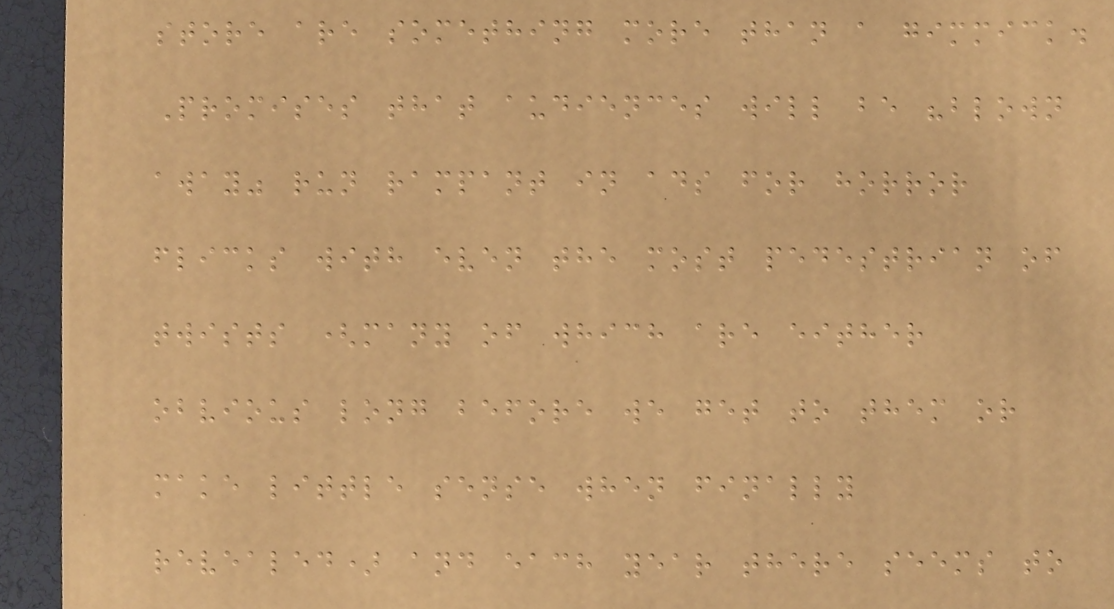store are something more than a gimmick.
Promises that audiences will be "blown
away" run rampant in ads for horror
flicks with even the most pedestrian of
twists (many of which are either
obvious long before we get to them or
make little sense when finally
revealed) and each year there seems to
